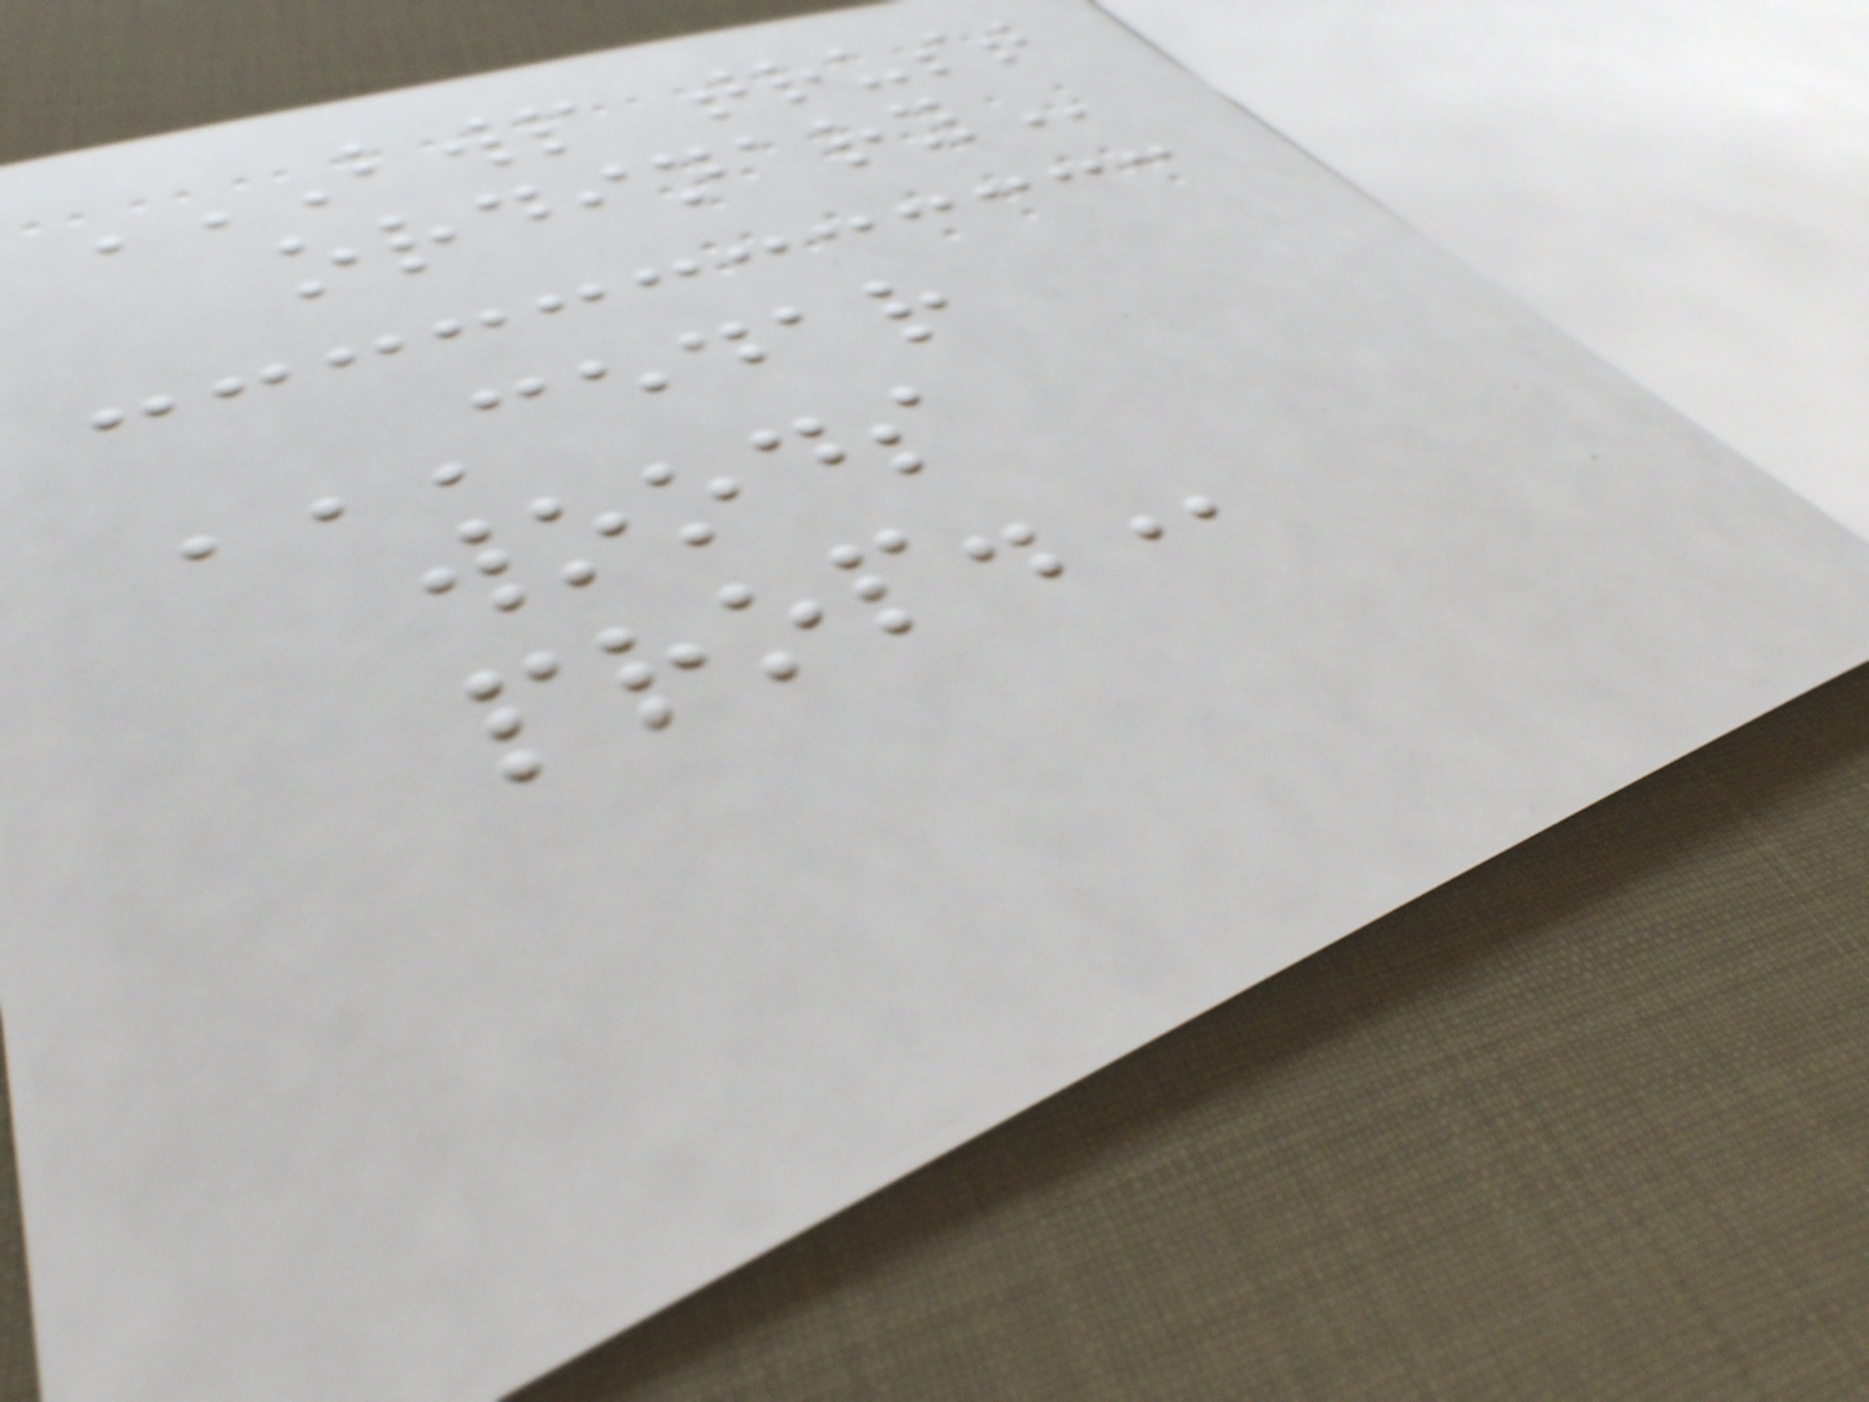BWP TRUST
ORDINARY
CEDAR
WOODS
PROP.
